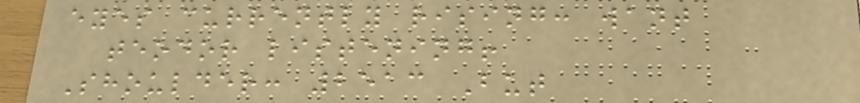eyes currently rising: want
teodor listening!
Shoulder: 2513 But
